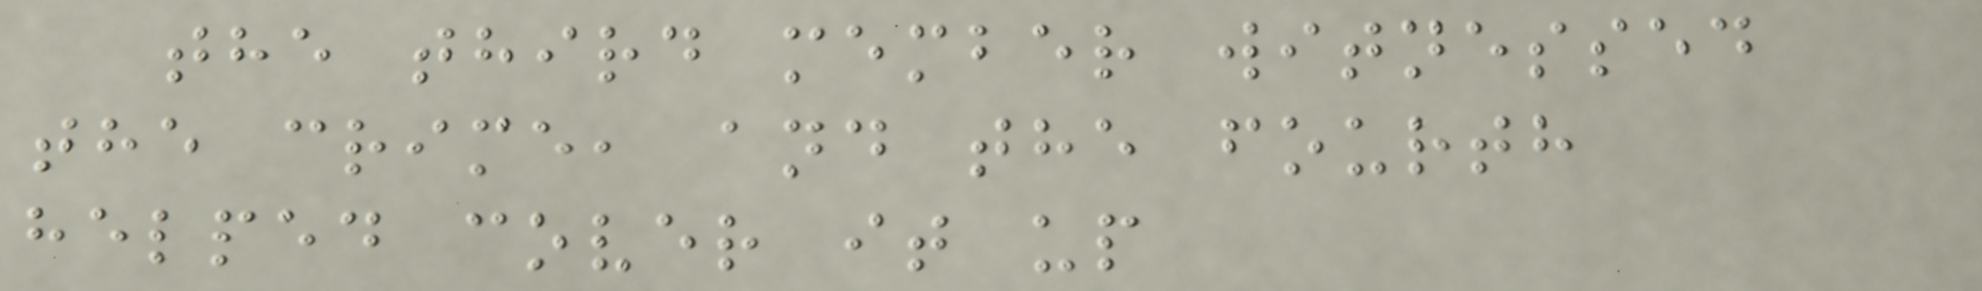the third member witnessed
the crime, and the fourth
helped cover it up
